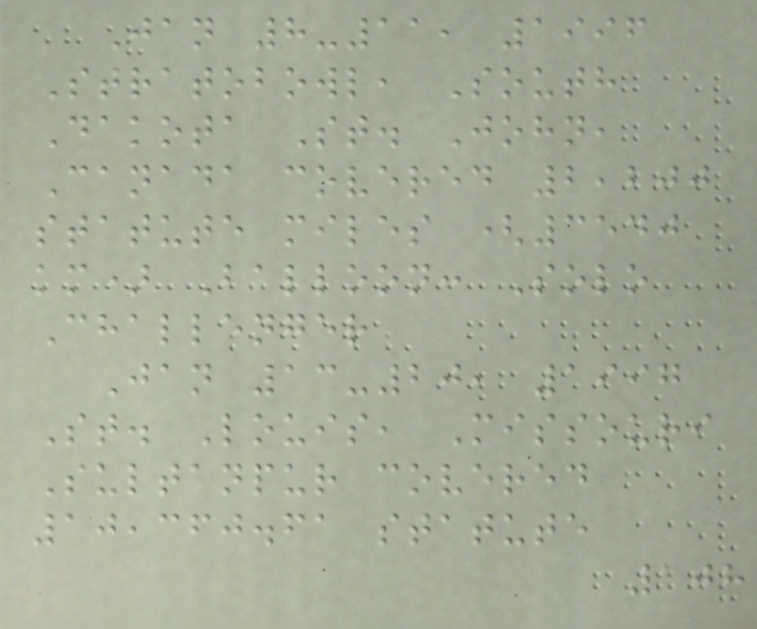Jan 8-11, 1996
Stratobowl, South
Dakota St. John,
Canada covered 2,200
statute miles (3540
km) Balloon: Solo
Challenger
Jan 13-20, 1997
St. Louis, Missouri
Sultanpur covered
10,360.61 statute
108
